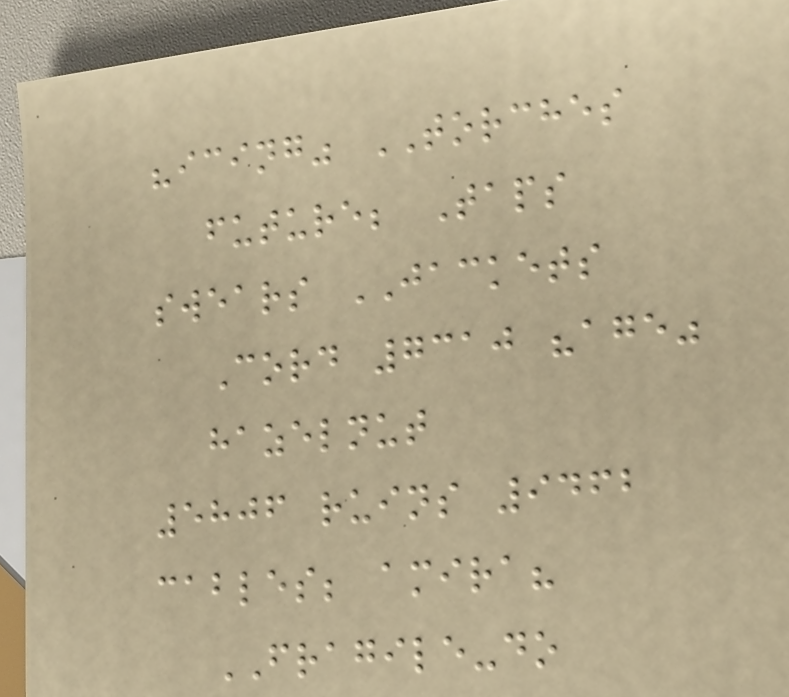"icing" TORCHES
future; Taps
swears JACKETS
Cord 7310 "age"
hazelnut
5806 ruins 9462
cables; amira?
FRAGILE-do
